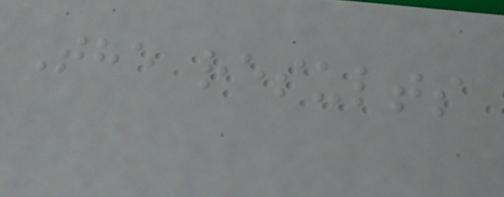The results
